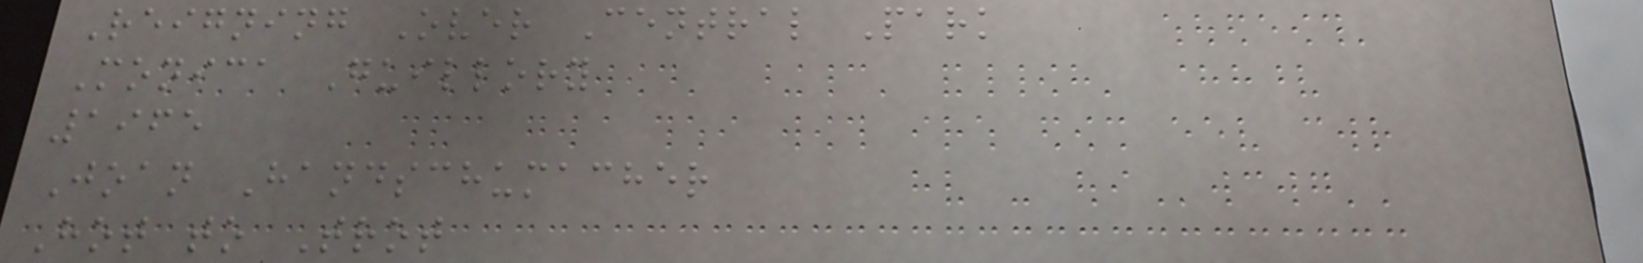Reigning Over Central Park
Monica Guillory
1965
Joan Handschumacher
Hot to Trot
